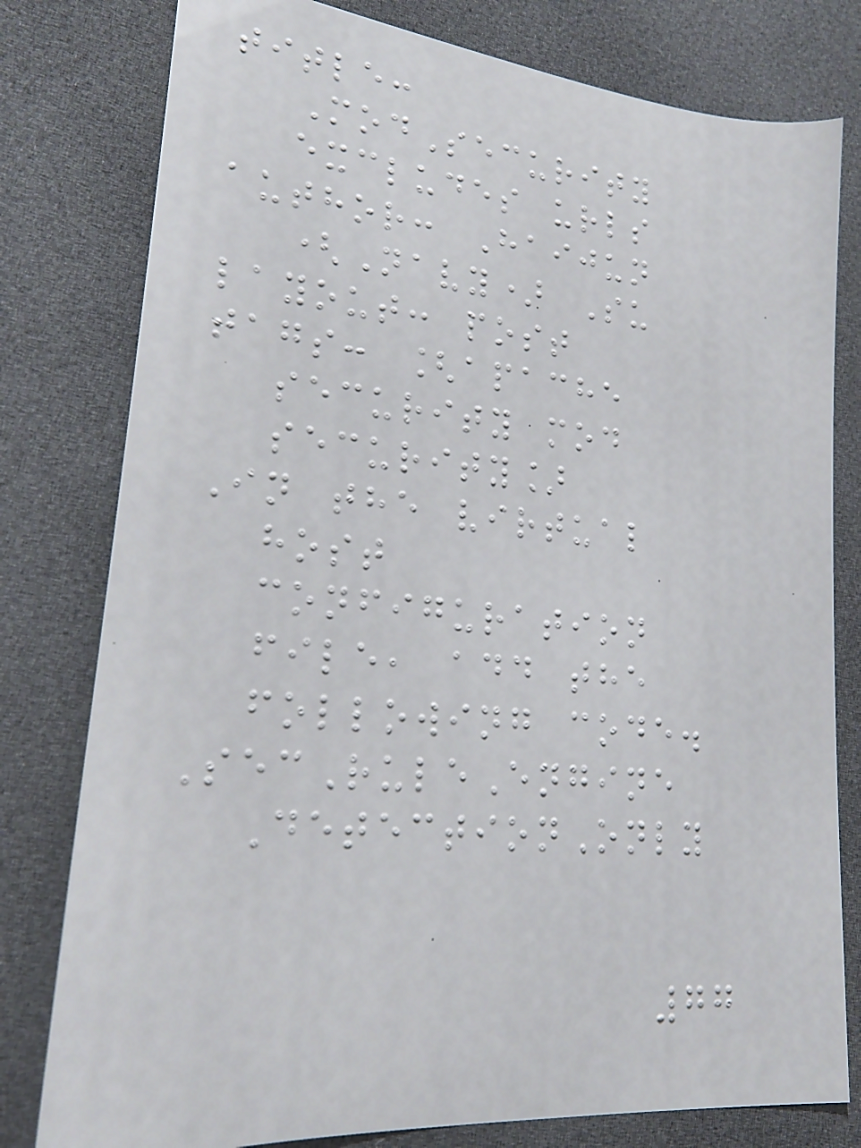title:
ModSecurity
excludes urls
author: Haijun
(Navy) Su
layout: post
tags: [apache
security mod
security]
In the virtual
host
configuration
file, add the
following code.
SecRuleEngine
DetectionOnly
77
